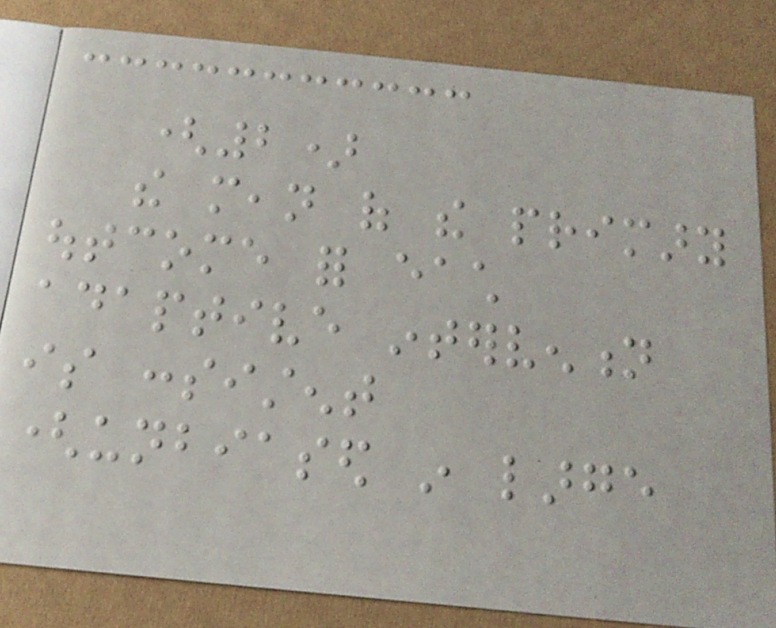(2)
the mean of the primary
outcome for each
adaptive intervention
is consistent
(unbiased in large
